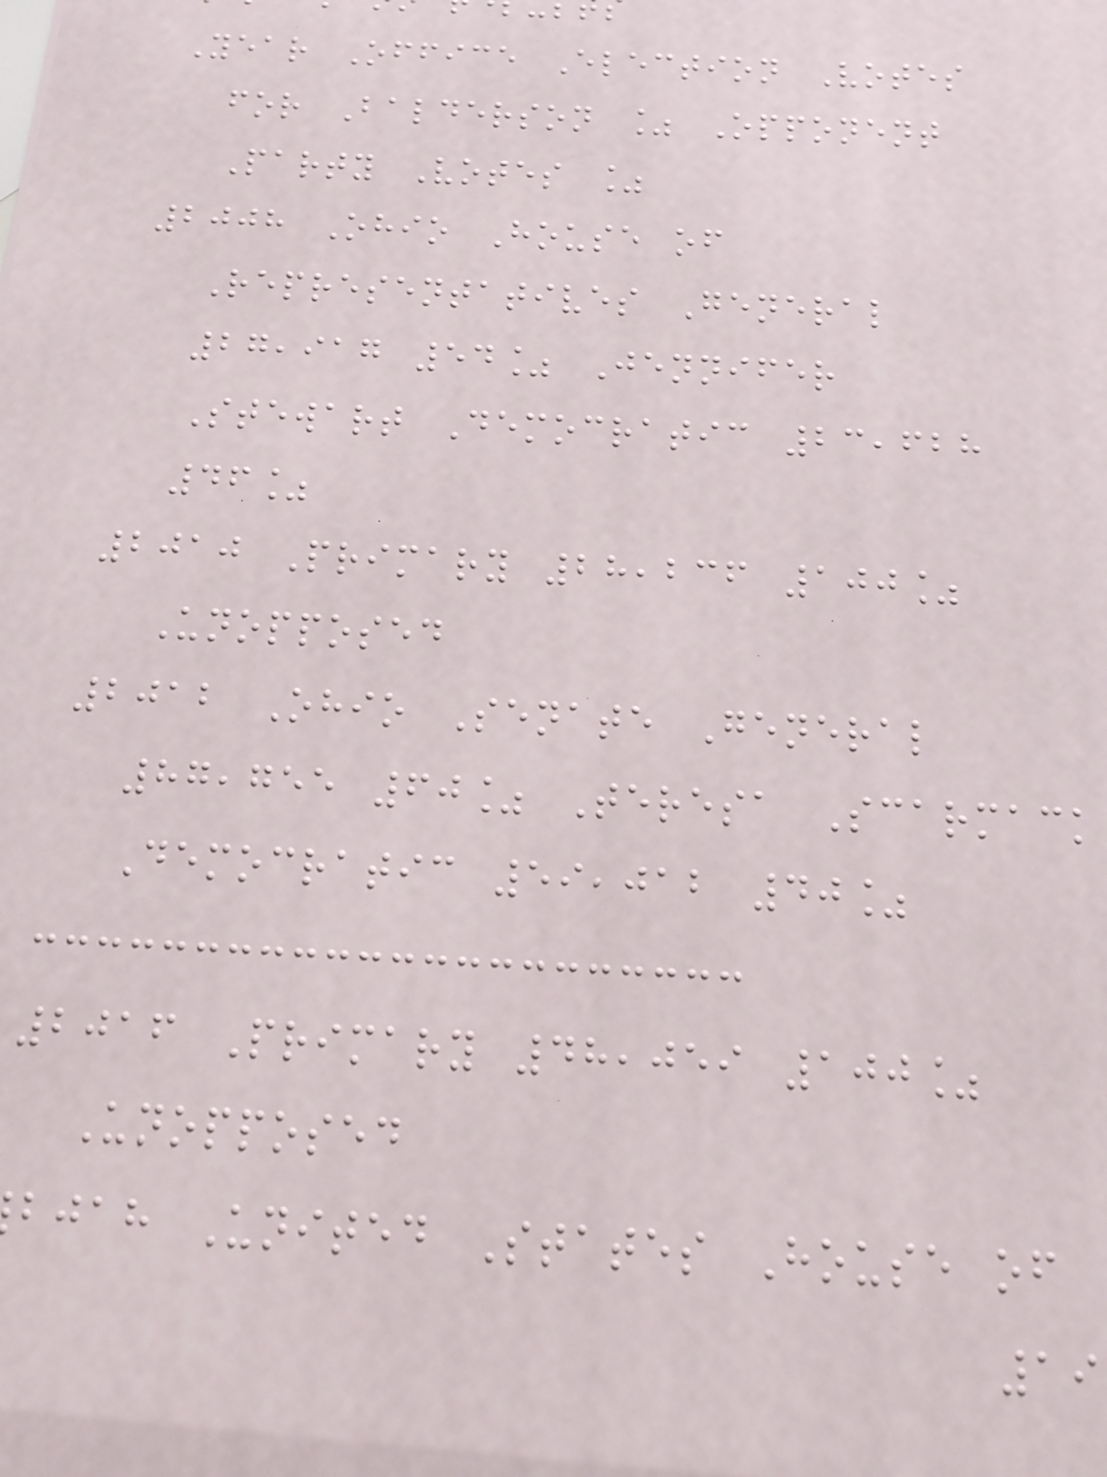Year Office Election Votes
for Balderson % Opponent
Party Votes %
2008 Ohio House of
Representatives General
27,917 54% Jennifer
Stewart Democratic 23,628
46%
2010 Primary 28,236 100%
Unopposed
2012 Ohio Senate General
87,755 60% Teresa Scarmack
Democratic 59,012 40%
2016 Primary 48,059 100%
Unopposed
bjah United States House of
